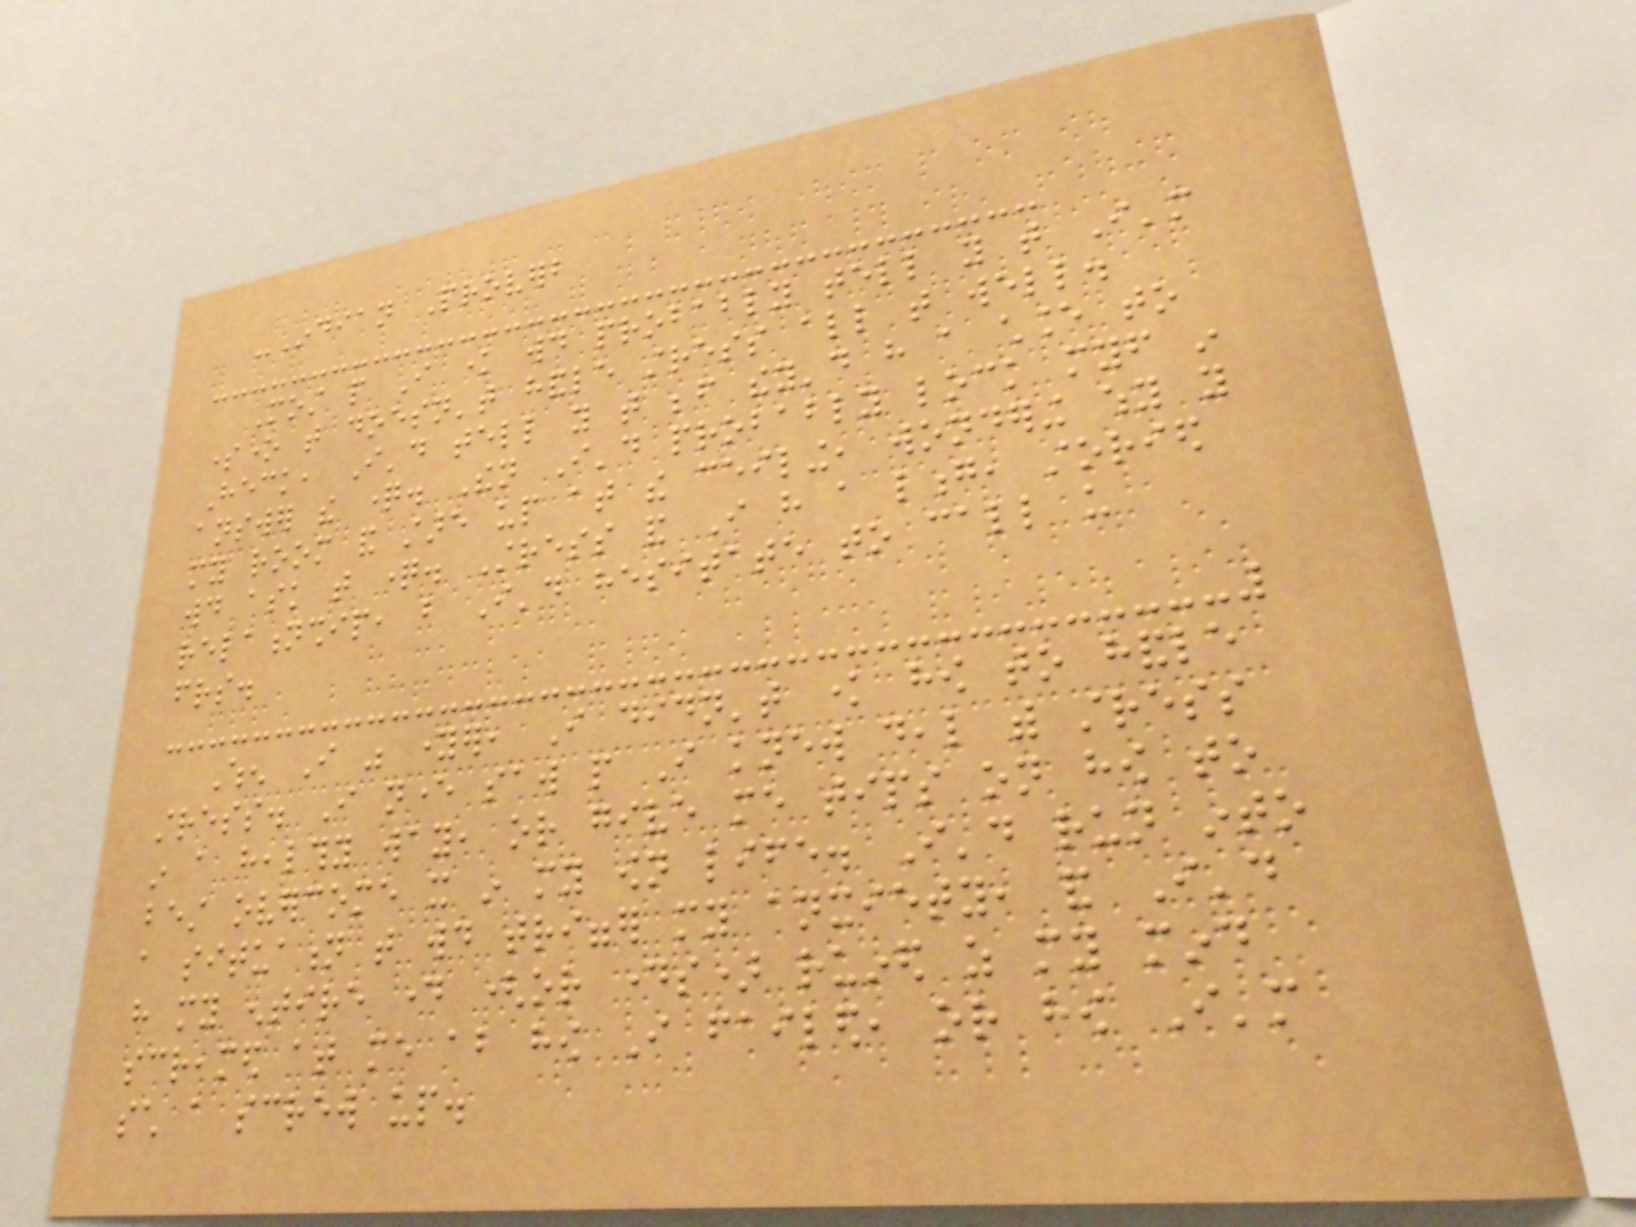-Indian Proverb
Most people I know would probably tell you that I'm
someone that doesn't handle stress all that well.
Heck, I'd tell you that before they'd have a chance to
answer the question. Then I'd probably lock myself in
my room and stare up at the ceiling, wondering why you
would ask that question. Stress and I have a long, storied
relationship, but I'd hesitate to call us
friends.
When I was younger, I didn't know how to handle
stress. I never saw people I knew deal with stress
in a healthy way, or give me tips on how to
best overcome it in my own life. I'd run into
a situation that would trigger my anxiety, and I'd
have my entire day (or days) ruined as my mind
screamed at me about how I failed, or how I'm
such a screw up.
